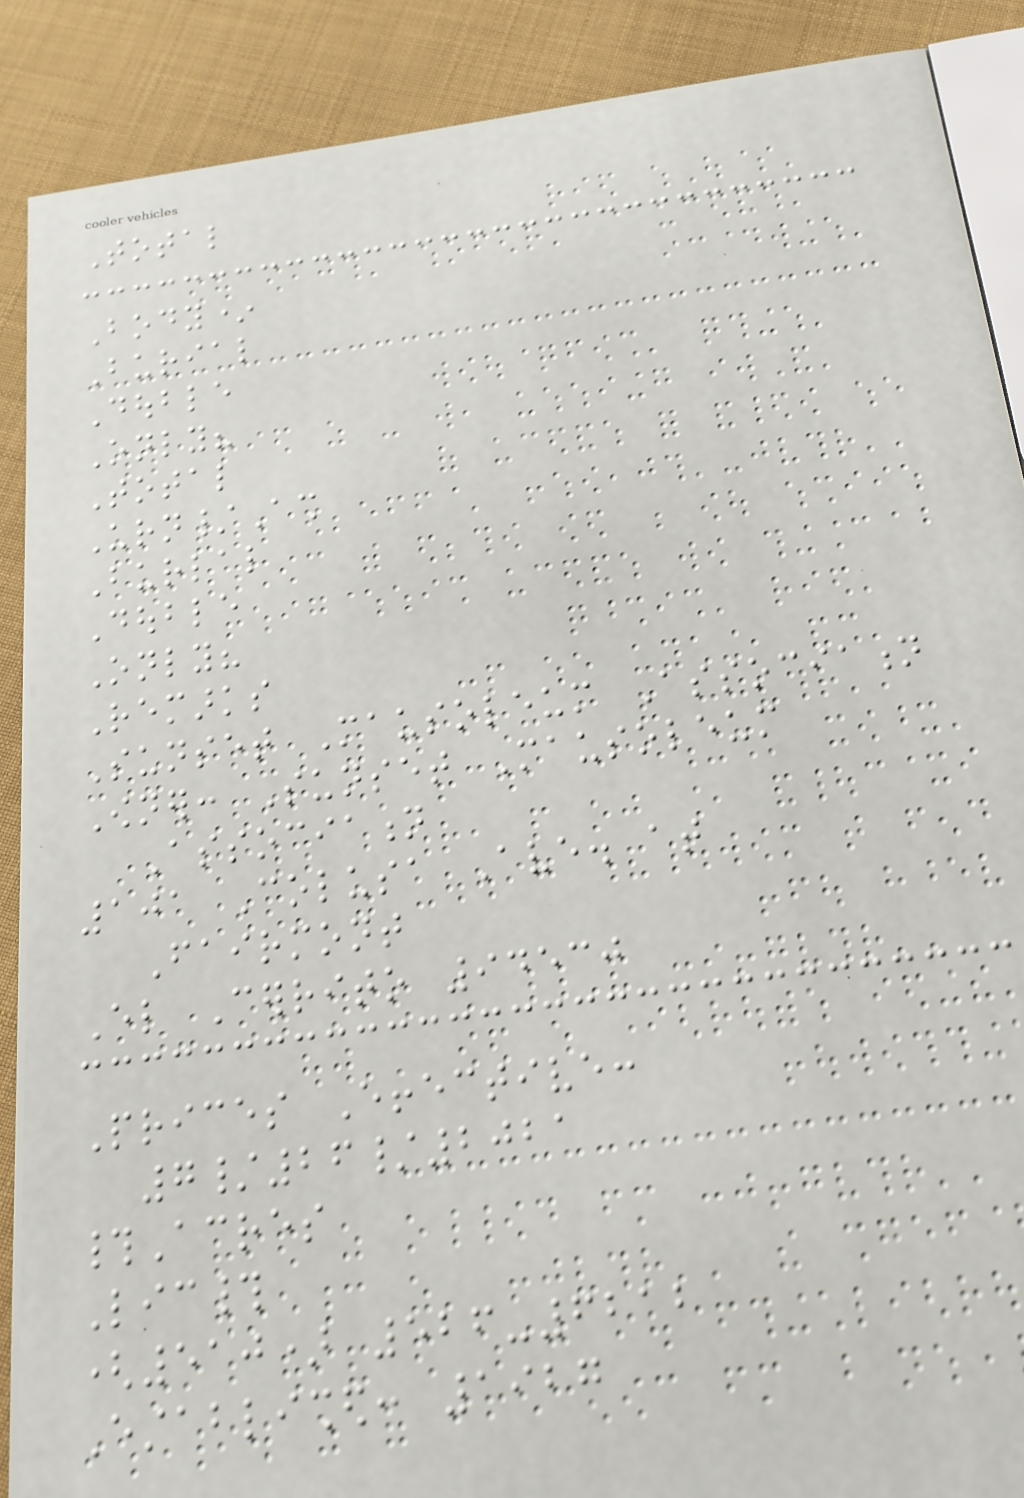Total
Body*
Burial
Double
Only?
Total
Urn/Ash
Burlal
Double
Only?
Remarks
Sunset Mausoleum Association
Owner: Sunset Mausoleum
Association
101 Colusa Ave. at
Fairmont
El Cerrito 94530
Prices Effective:
7/26/2021
#Acres
Lic#
(510) 526-6212
Established: 1927
